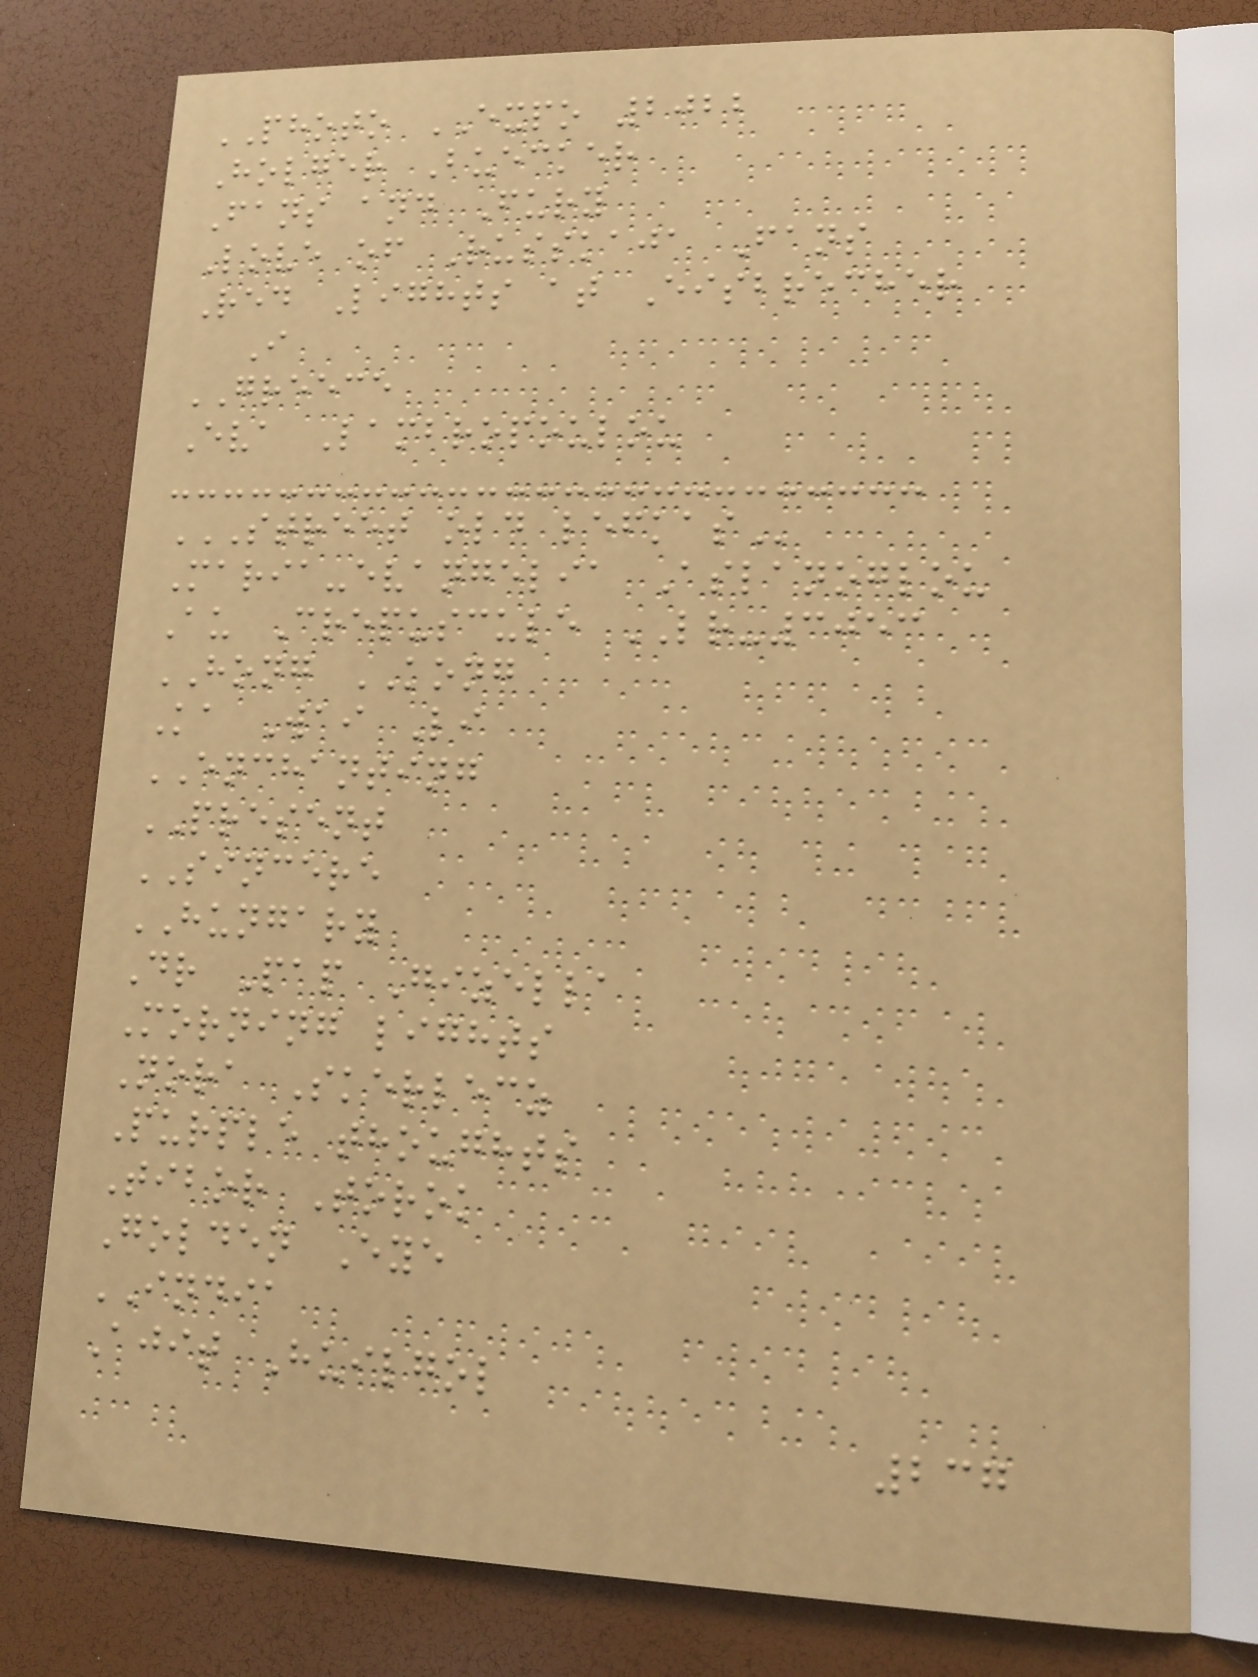PHOTO EXPO 2022
Holger Buecker
Fans and Fury
Love of Russkaja Fans
Red Lights at Eisbrecher
I
GREECE
Eva Lambropoulou
STREET OLD LEFKAS
Maria-evangelia Aslanoglou
Au Crepuscule LR-3053
HONG KONG
Ka Wai Li
ENCHANTING
PRESENT
SINCERE
HUNGARY
Dr Pap Gizella
Morning lights
Nora Skerlecz
Purple thoughts
Tibor Torok
Golden Eye
INDIA
Ajit Huilgol
237
